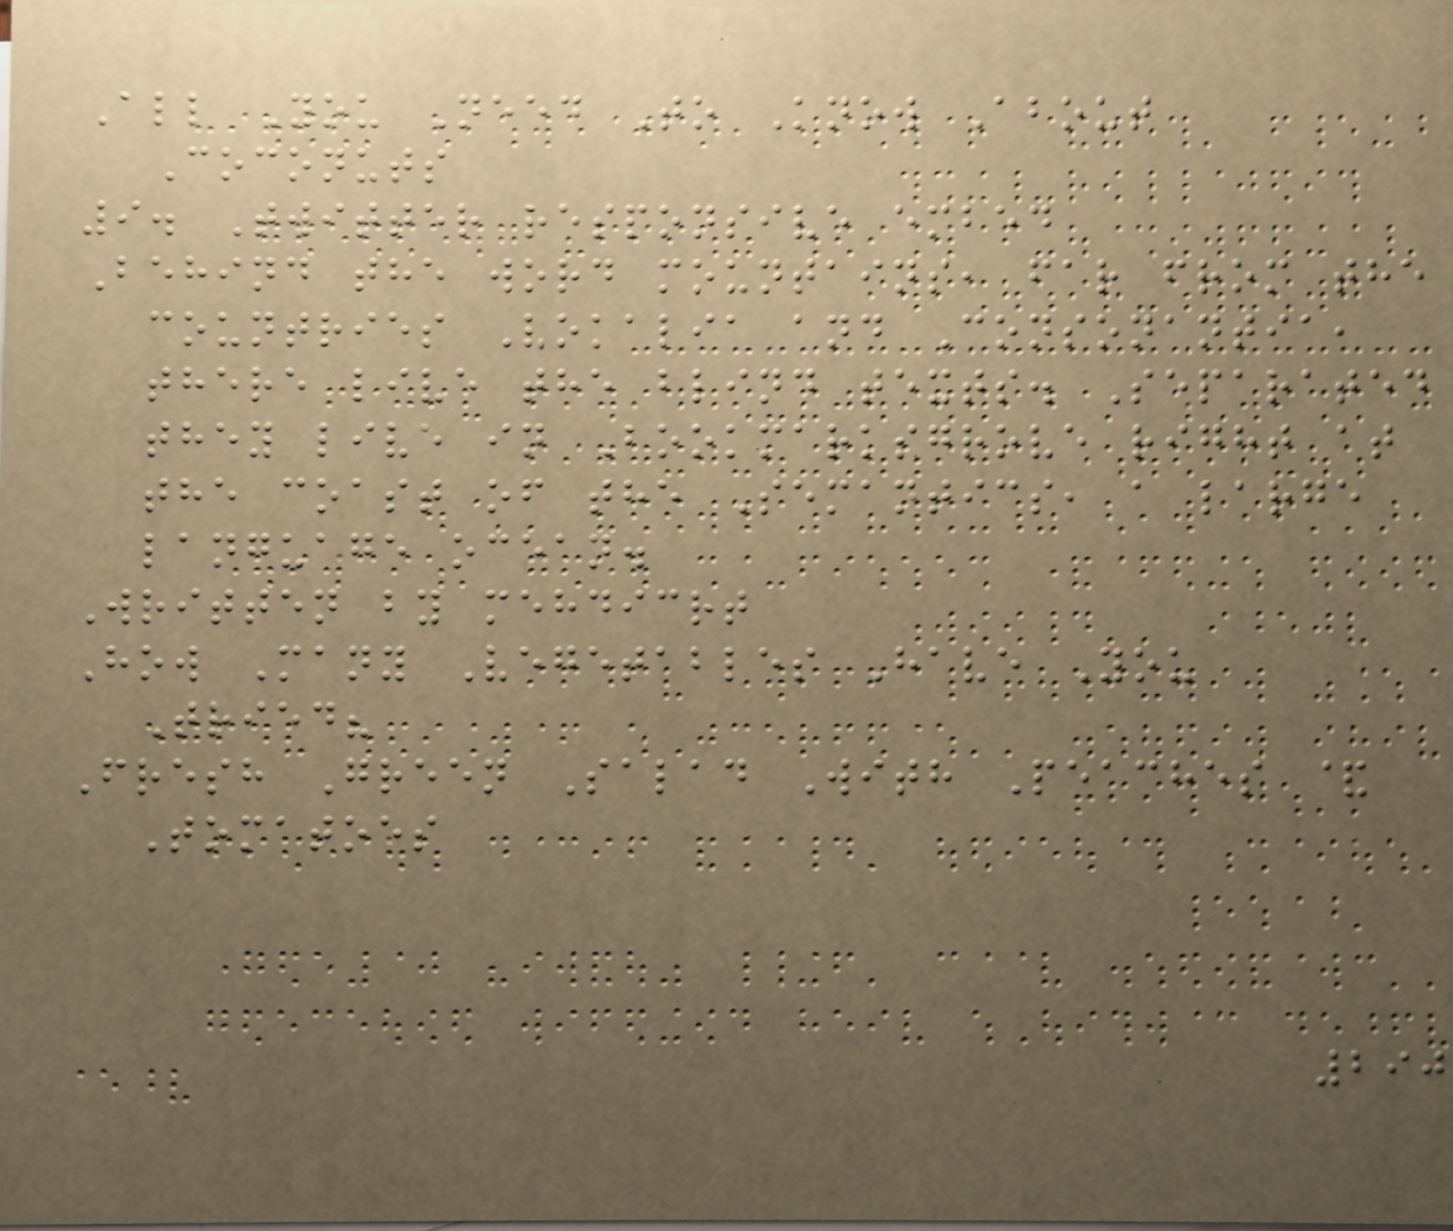All You Need To Know About
Coconuts
9. Twitter responsive embed
Behind the word mountains, far from the
countries Vokalia and Consonantia,
there live the blind texts. Separated
they live in Bookmarksgrove right at
the coast of the Semantics, a large
language ocean.
Written by mehdicrt
How Many Vegetables Have You
Tried?
Fresh Green Salad With Peaches &
Tomatoes
290
